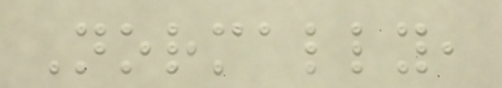Normally,
